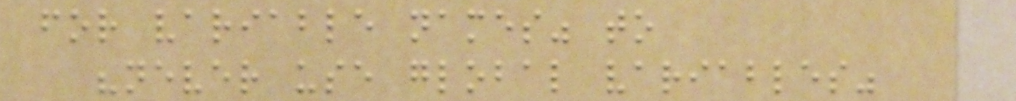for variable names" to
"never use global variables"
